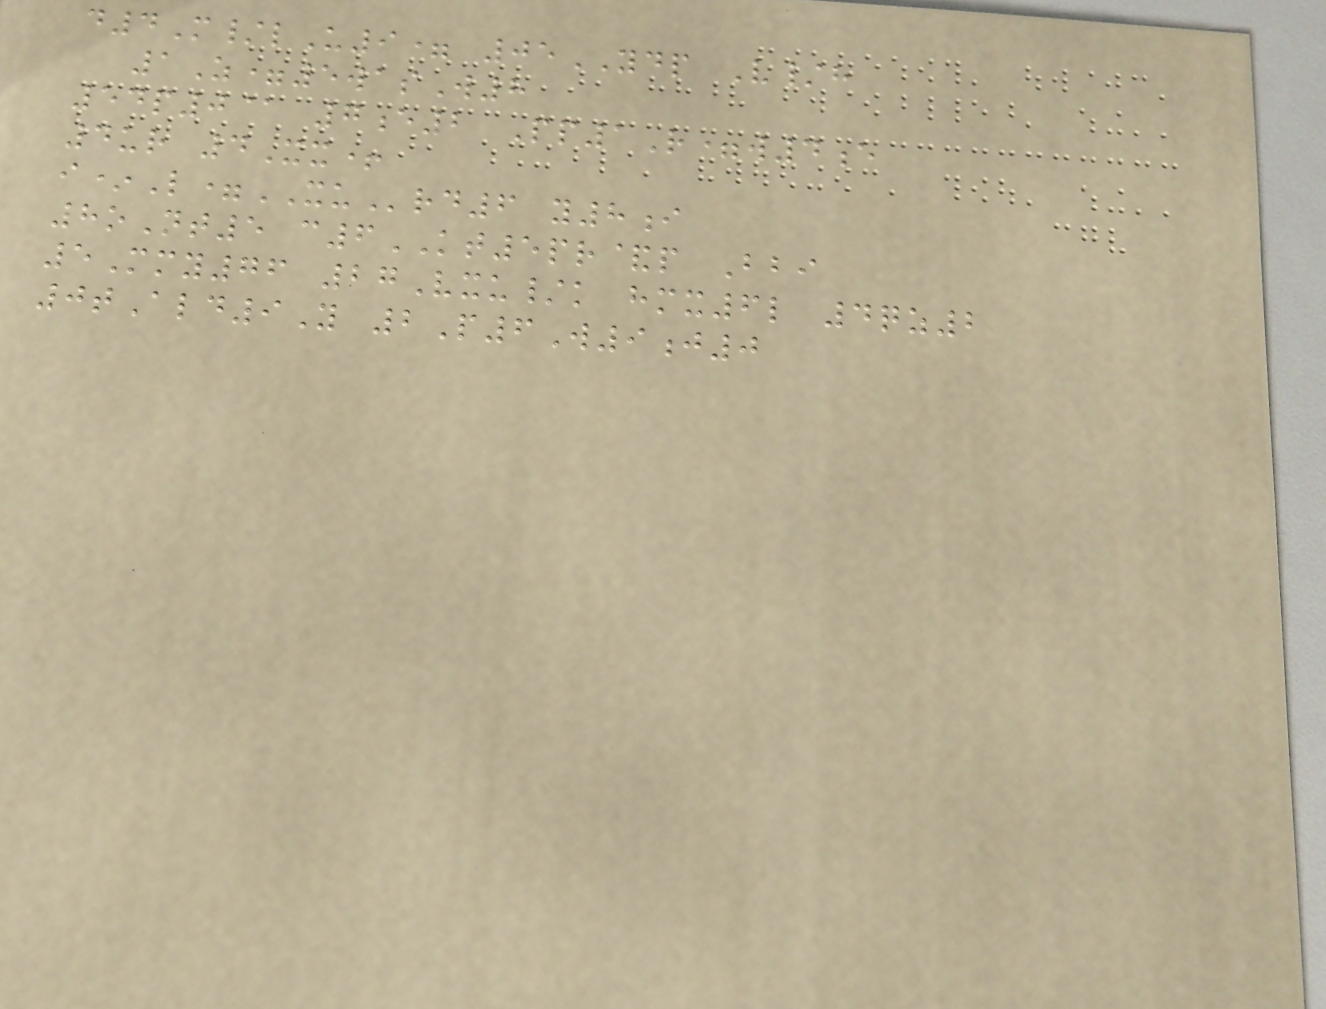d4M/lU9= 05YDP V/h
1Z=5wasW8
54p0@ 7e2 Pp1R=w4e
4ur 4Xx+
i*L=XUrd6 y8i
8oNt5 c6KT5pr&p Bbi
5Mmy76 27Vxu/k hmx6l 4qz2
0tAld9Y 2P6W9j0
